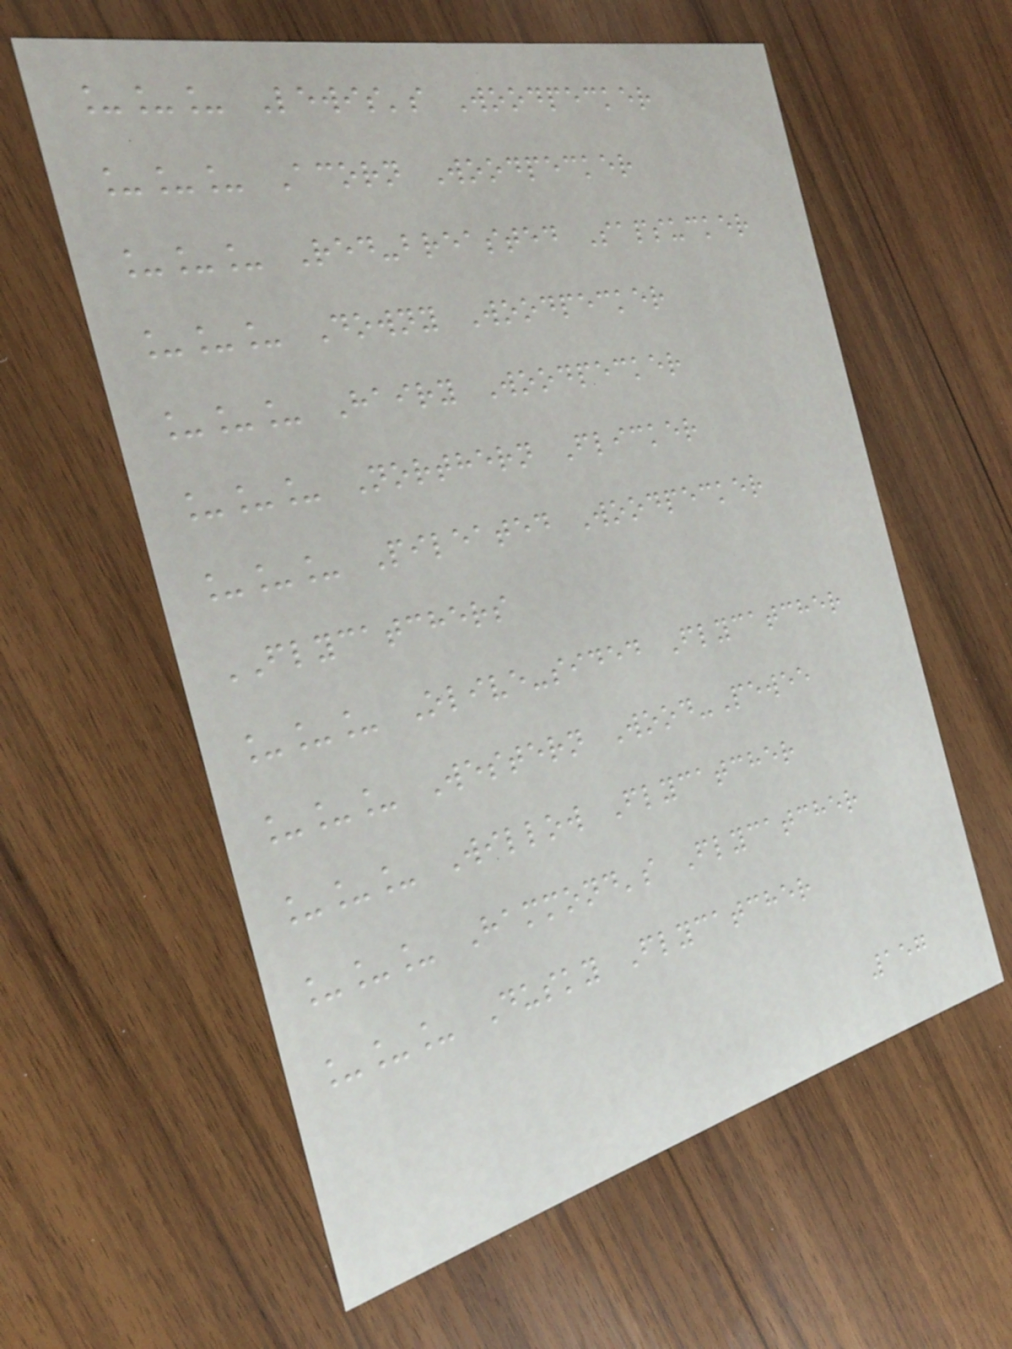___ Lewis's Woodpecker
___ Acorn Woodpecker
___ Red-breasted Sapsucker
___ Downy Woodpecker
___ Hairy Woodpecker
___ Northern Flicker
___ Pileated Woodpecker
FLYCATCHERS
___ Olive-sided Flycatcher
___ Western Wood-Pewee
___ Willow Flycatcher
___ Hammond's Flycatcher
___ Dusky Flycatcher
157
